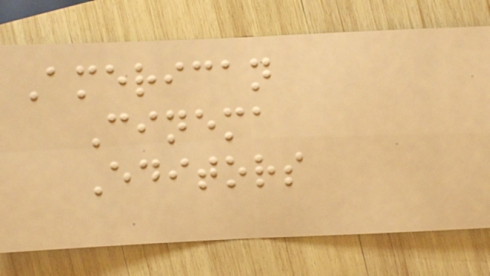American
Cinema
Editors
